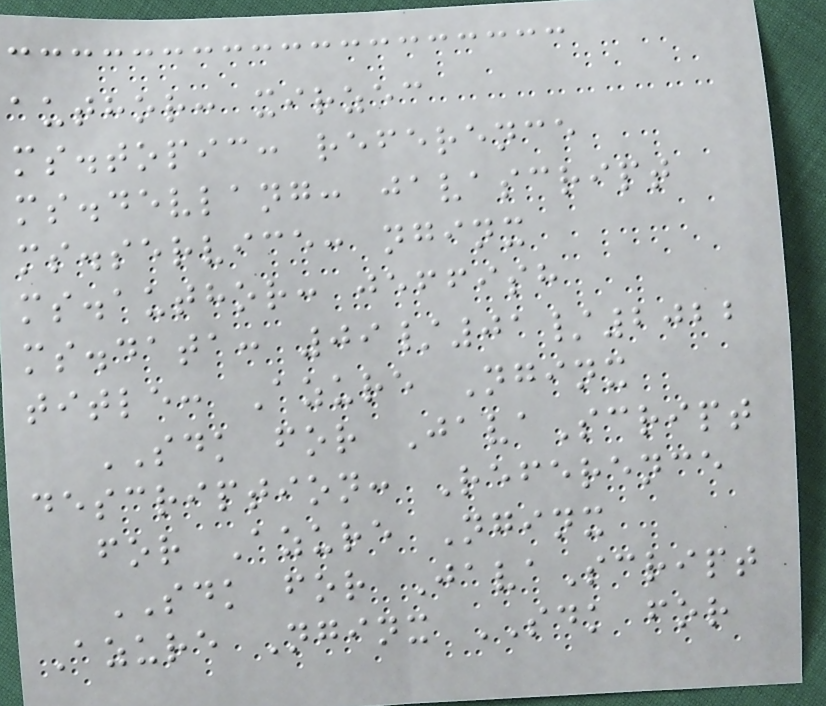author: xirzec
ms.topic: reference
ms.devlang: javascript
ms.service: nginx
ms.author: jeffish
ms.data: 09/01/2022
title: Azure Nginx
SDK for JavaScript
description: Reference
for Azure Nginx
SDK for JavaScript
Azure Nginx SDK for
